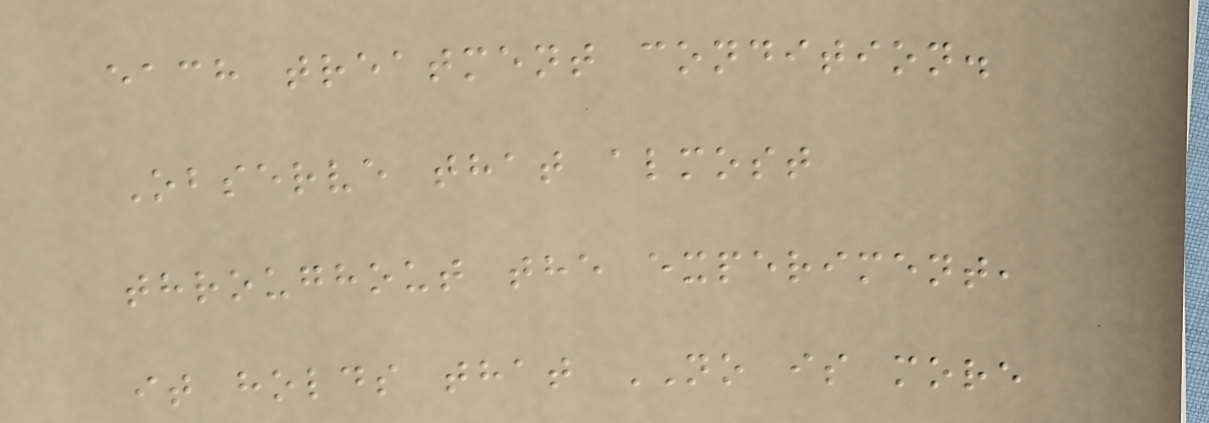each treatment condition.
Observe that almost
throughout the experiment,
it holds that NO is more
